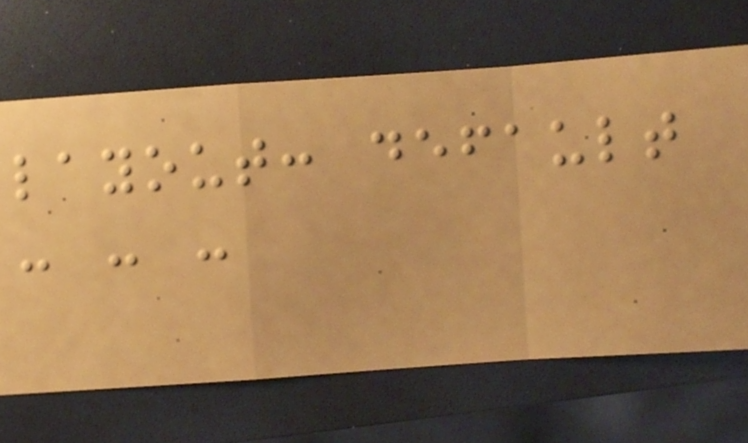layout: default
- - -
